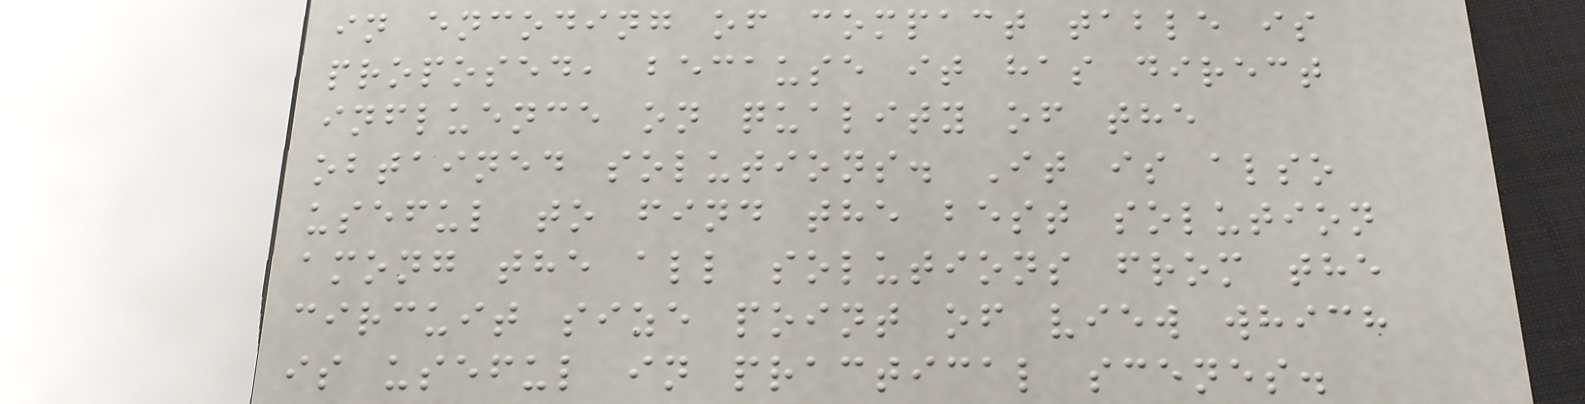in encoding of compact table is
proposed, because it has direct
influence on quality of the
obtained solutions. It is also
useful to find the best solution
among the all solutions from the
circuit size point of view which
is useful in practical scenes.
